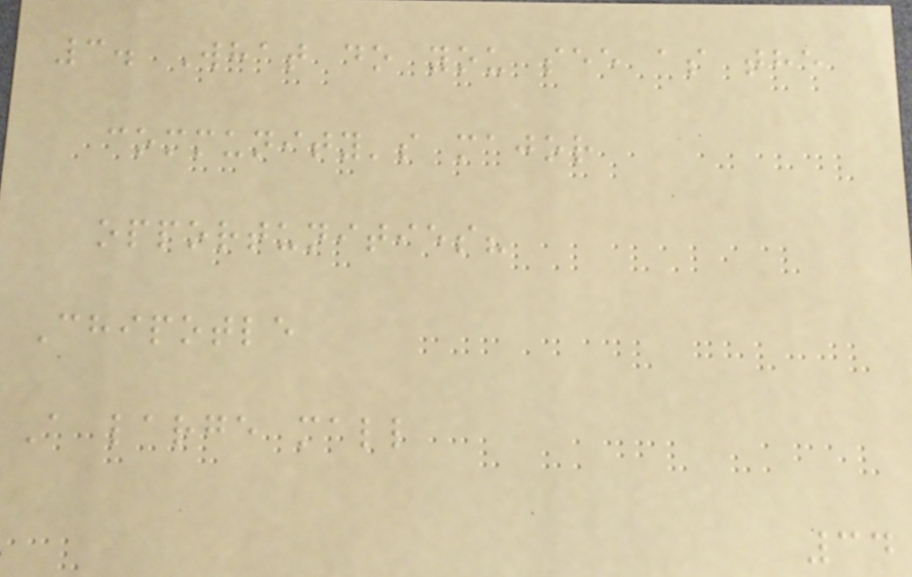3. What do you see as the
community's major
opportunities?
Chipotle
A large mall
34
